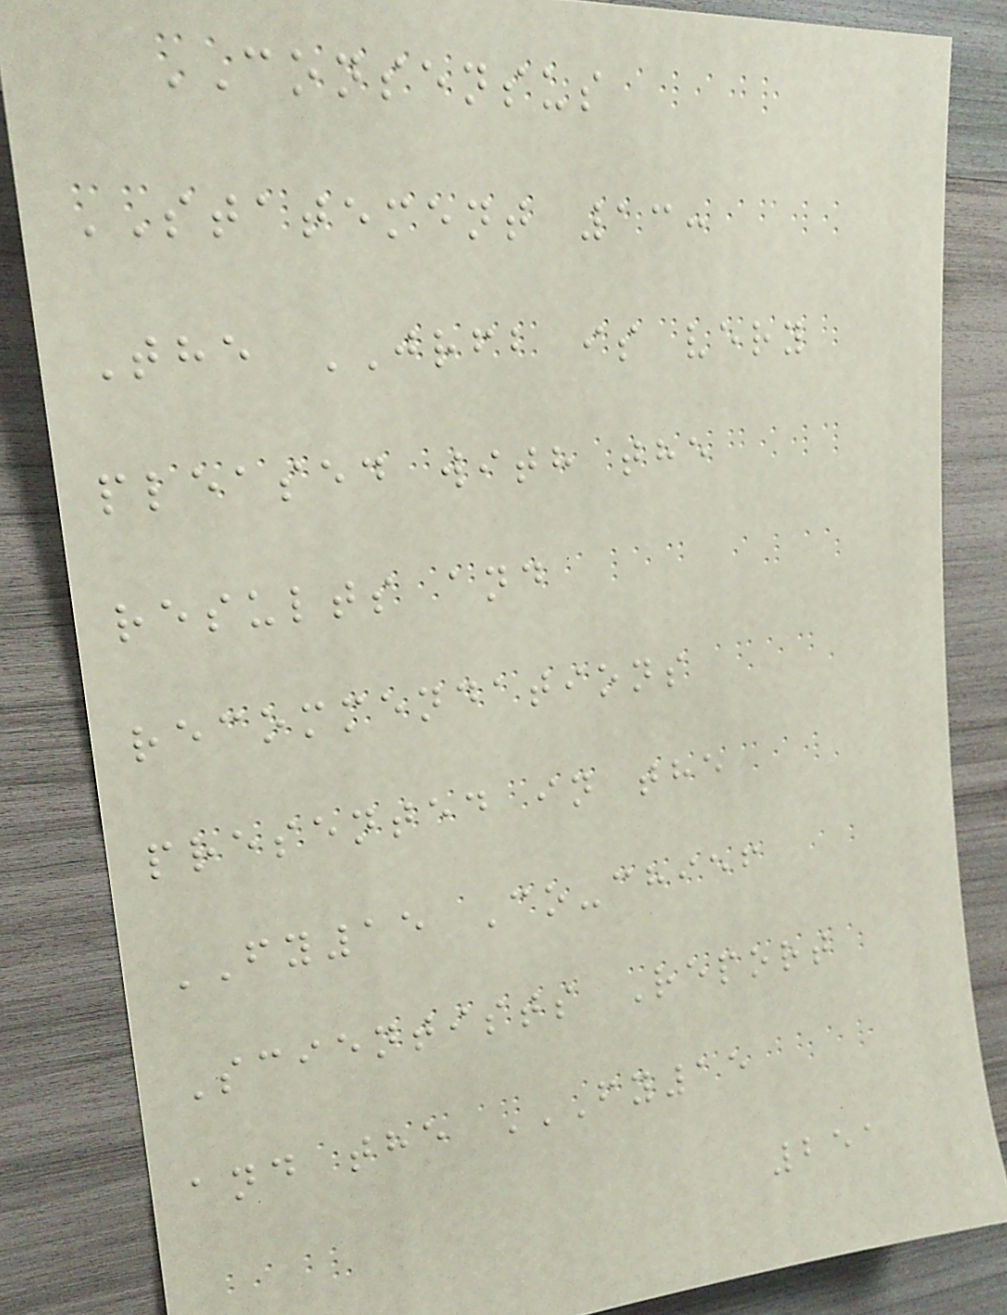CONSENSUS
STATEMENT 13:
The JRFB is very
pleased with the
results and
recommendations
presented in the
FY15 Co-chief
Scientists Report
and the FY15
251
